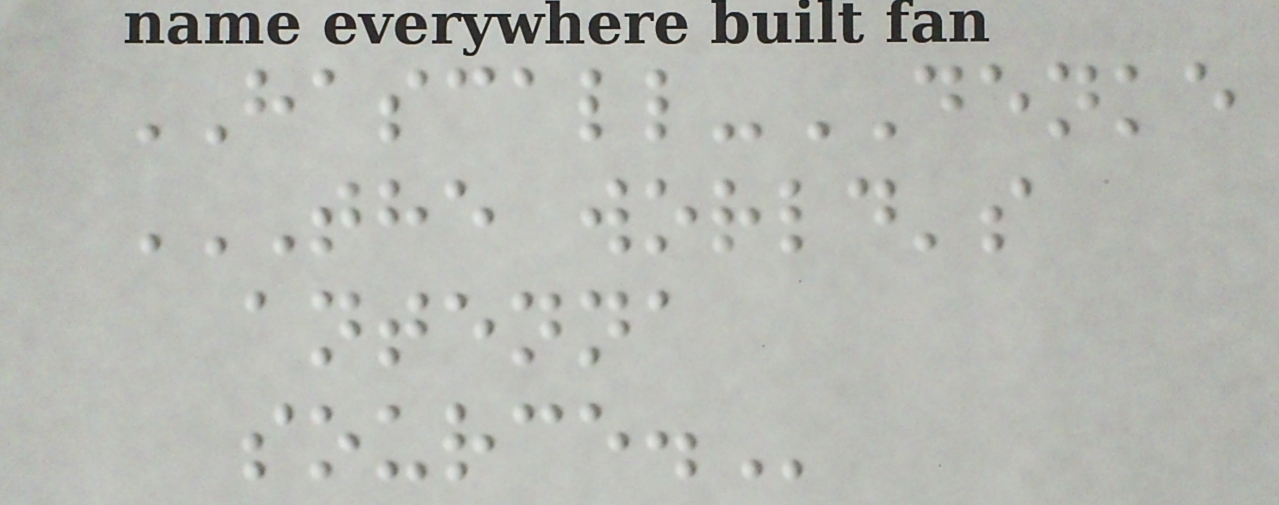HASCALL-DENKE
THE WORLD'S
ANTENNA
SOURCE.
